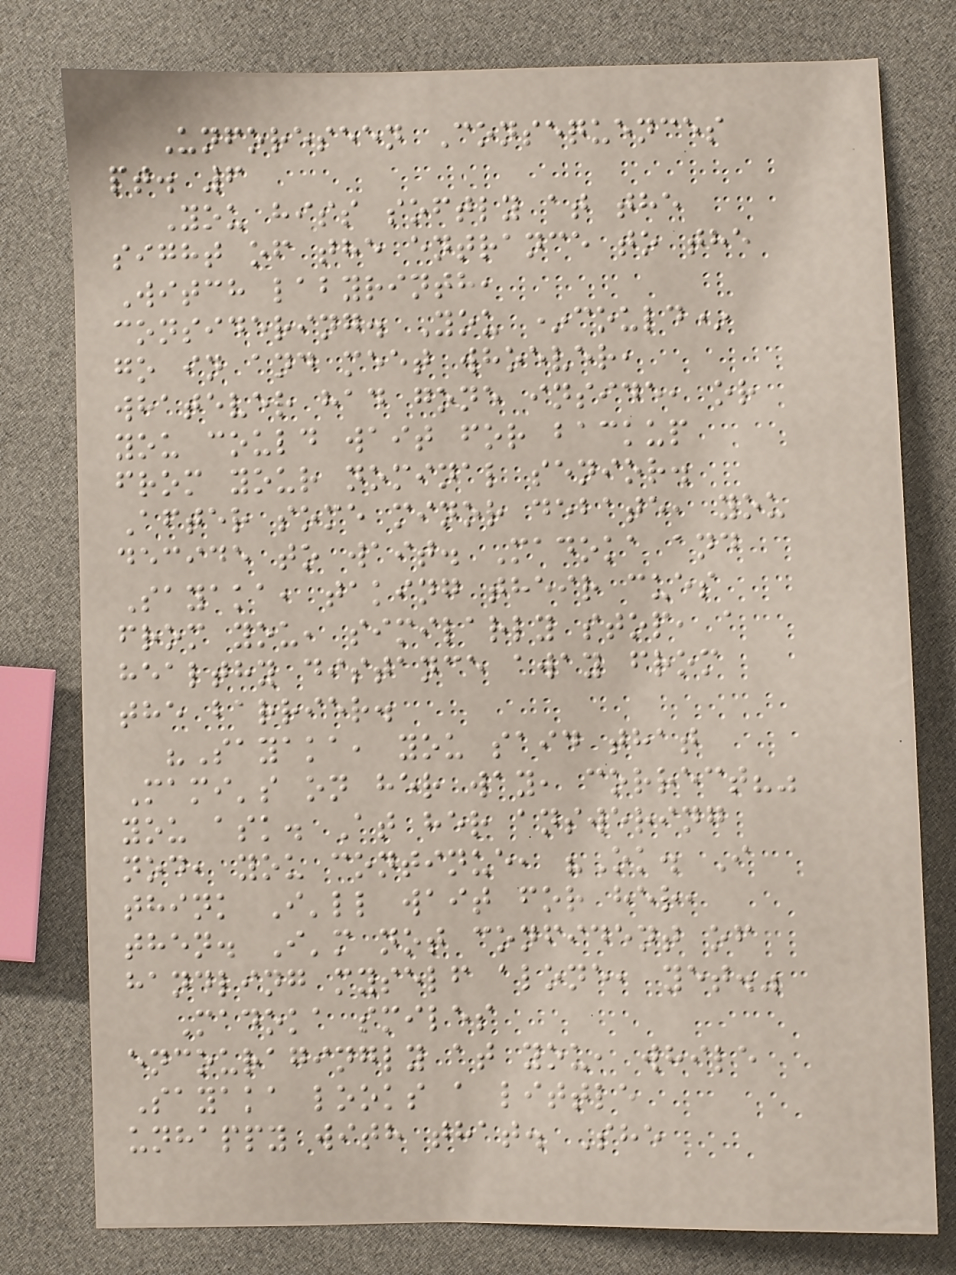Unforeseen Consequences
pt. 6
You hiss softly at the
sight of the entrance to the
Witch labyrinth,
considering. You *could*
go in and meet whoever,
whatever had gone inside, or
you could wait for backup
from your nominal senior.
After some minor debate, you
decide to wait. Madoka and
Sayaka, taking their cues
from you, similarly stop, a
healthy distance away from
the barrier.
"Sayaka, you said that
Mami's on her way, correct?"
you ask. At her answering
nod, you continue, "Ok. I
think I'll wait for her,
then. I'm not confident of
handling myself alone, yet."
Madoka smiles
encouragingly at you, while
Sayaka looks a little
unhappy with that. She
